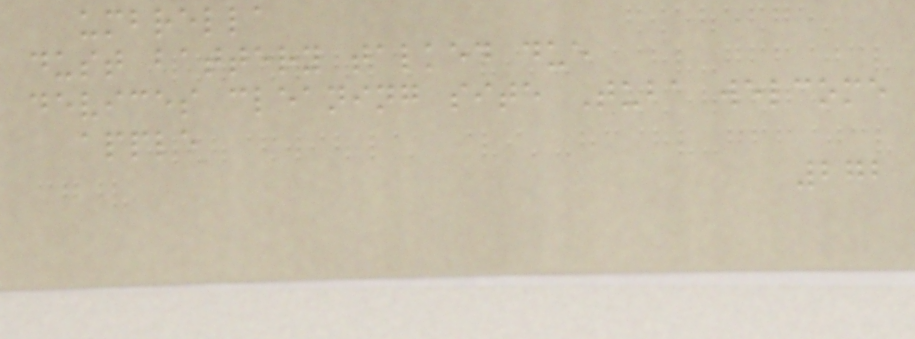umbrella
dust battery talked due
devices cleaning site Tuba welcome
apple
272
